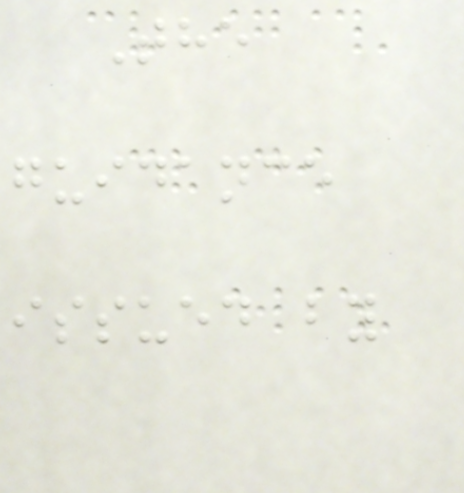The
guidance
issued by
